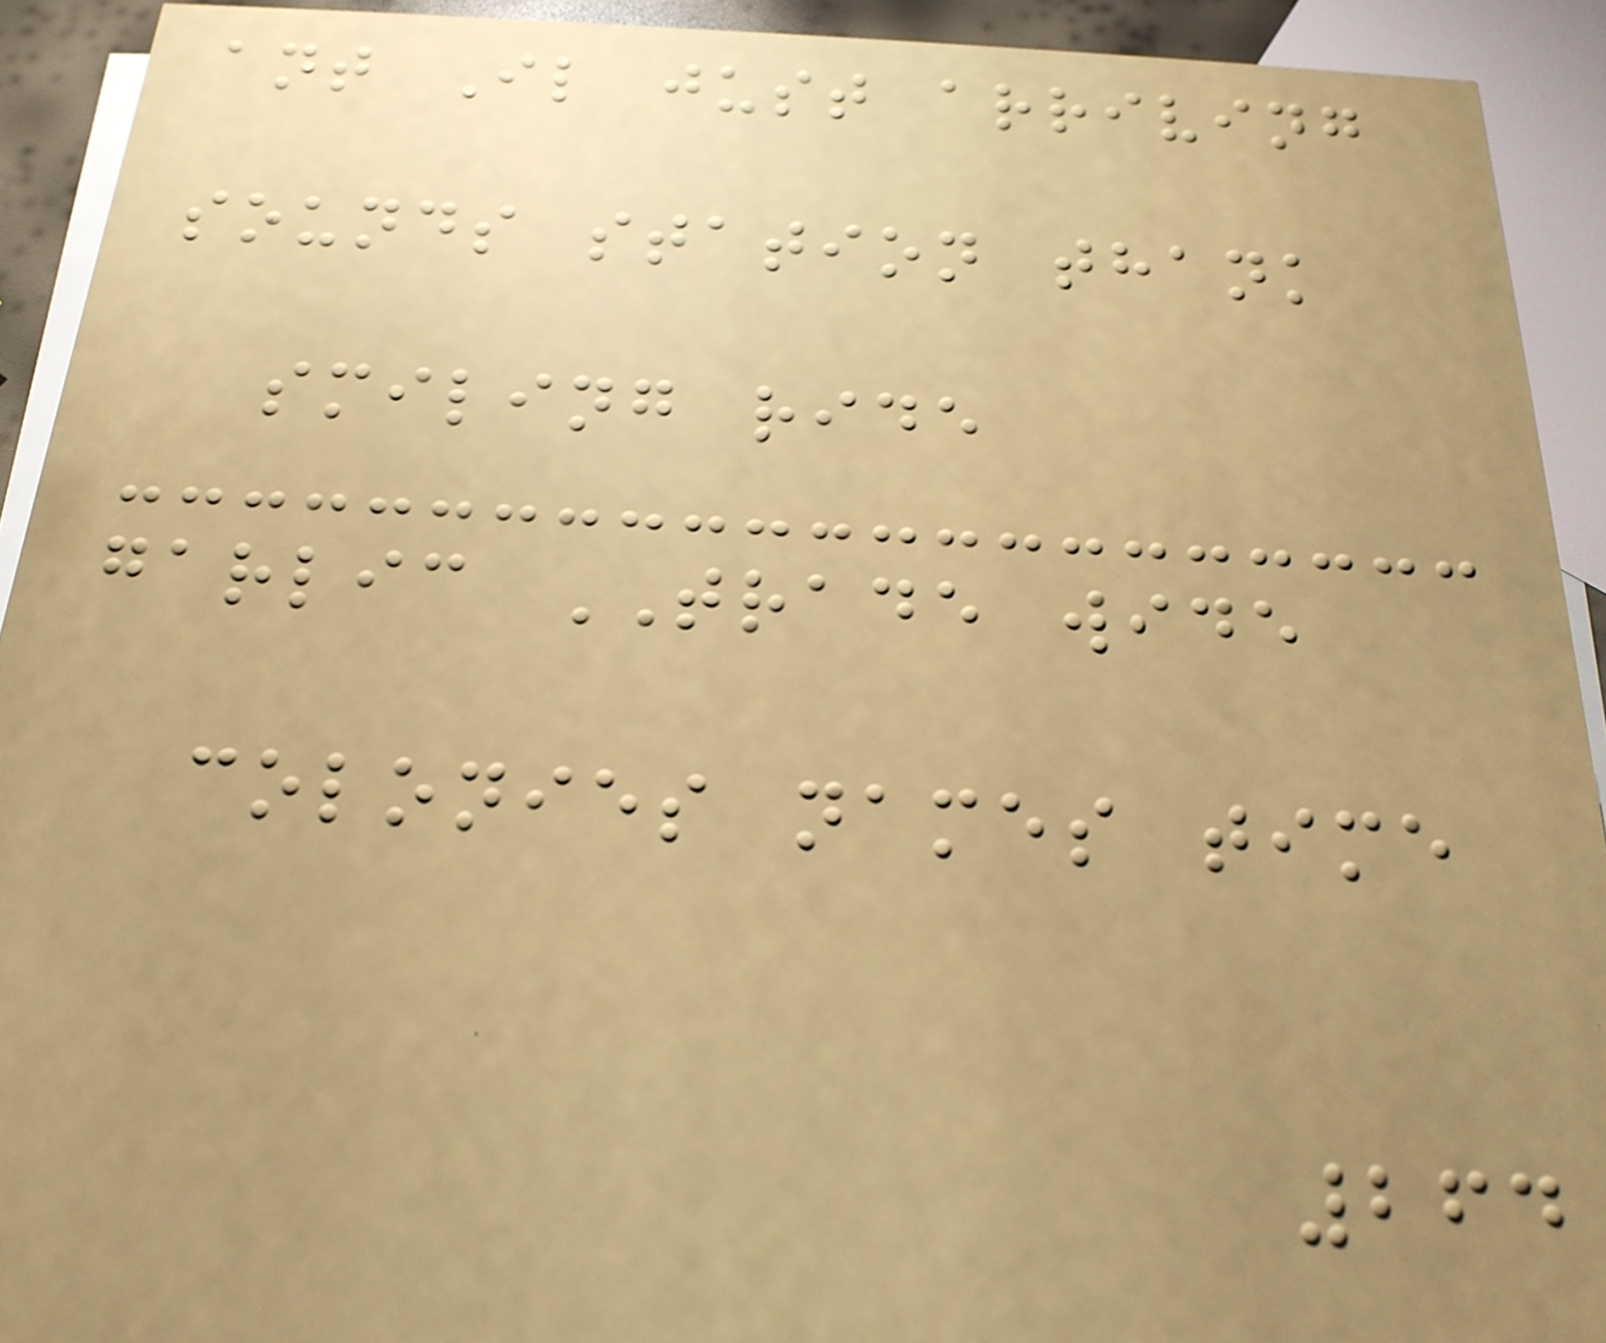ant Il just arriving
sounds station thank
smiling ride
garlic TRADE wide
colonies names time
264
